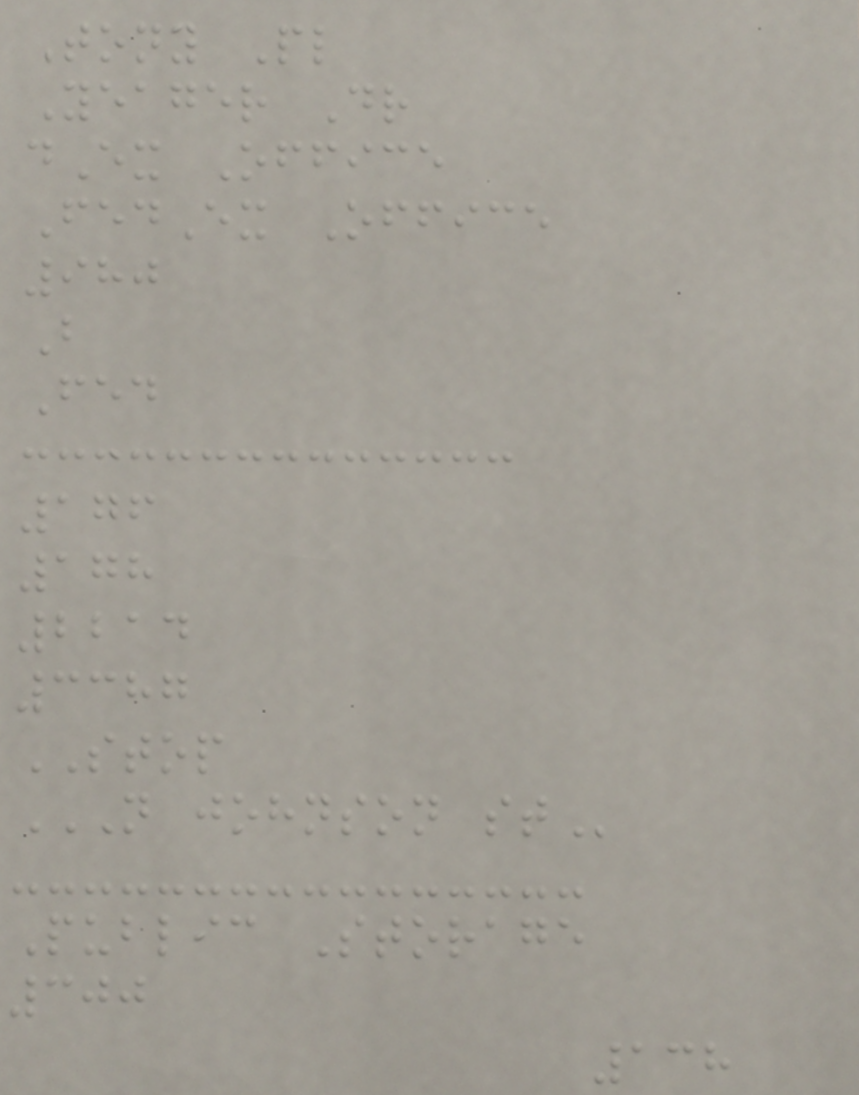Tony Pl
Yeager Dr
dEx Office
FedEx Office
980
B
Fed
176
178
2214
3387
STOP
N JOHNSON ST
Public Storage
300
138
